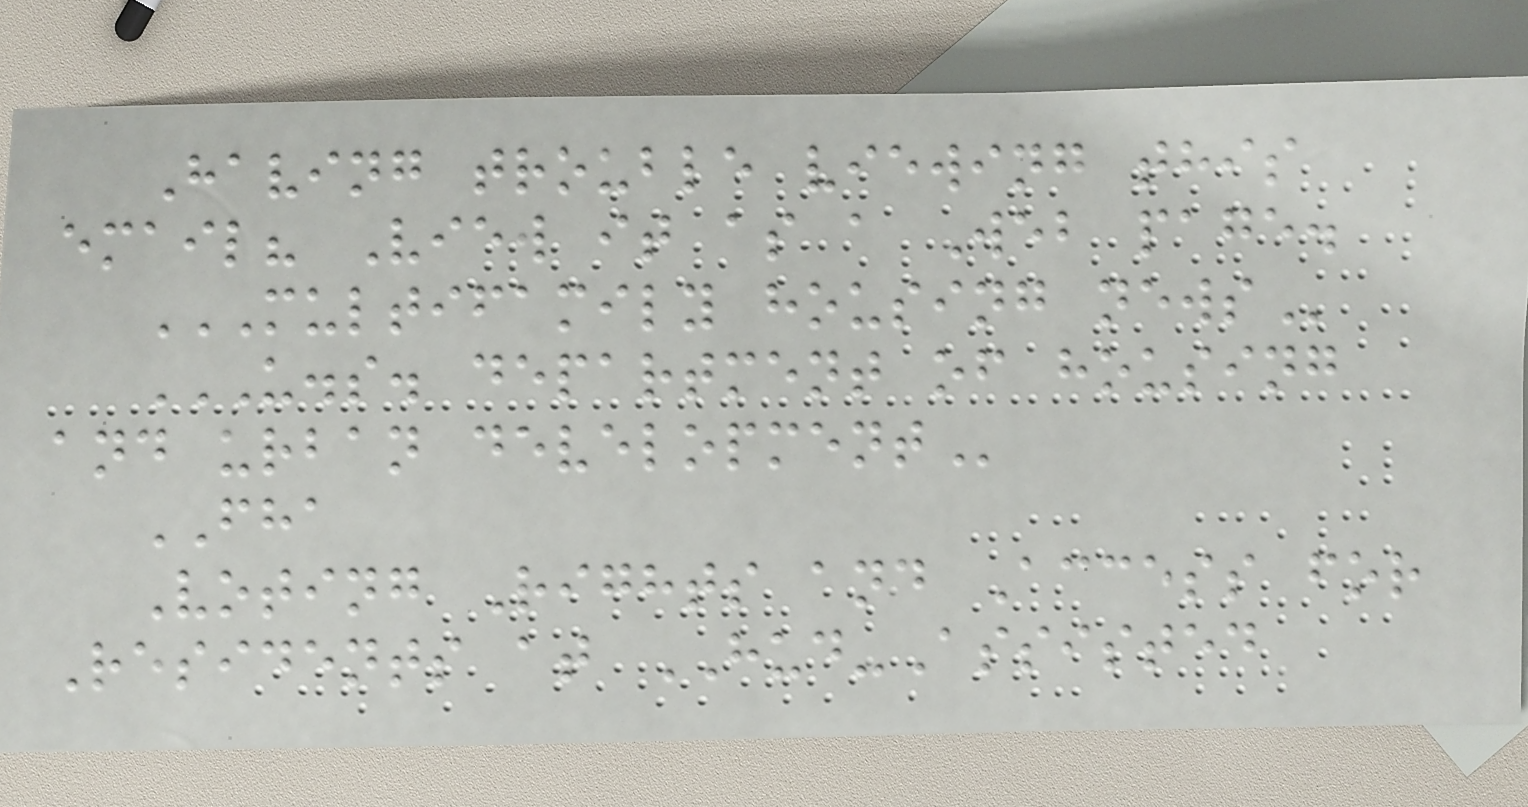Having trouble viewing this
email? View it as a Web page.
MULTIFAMILY HOUSING NEWS
U.S. DEPARTMENT OF HOUSING
AND URBAN DEVELOPMENT
FHA
Voting Rights and Access for
Residents at HUD-Assisted
